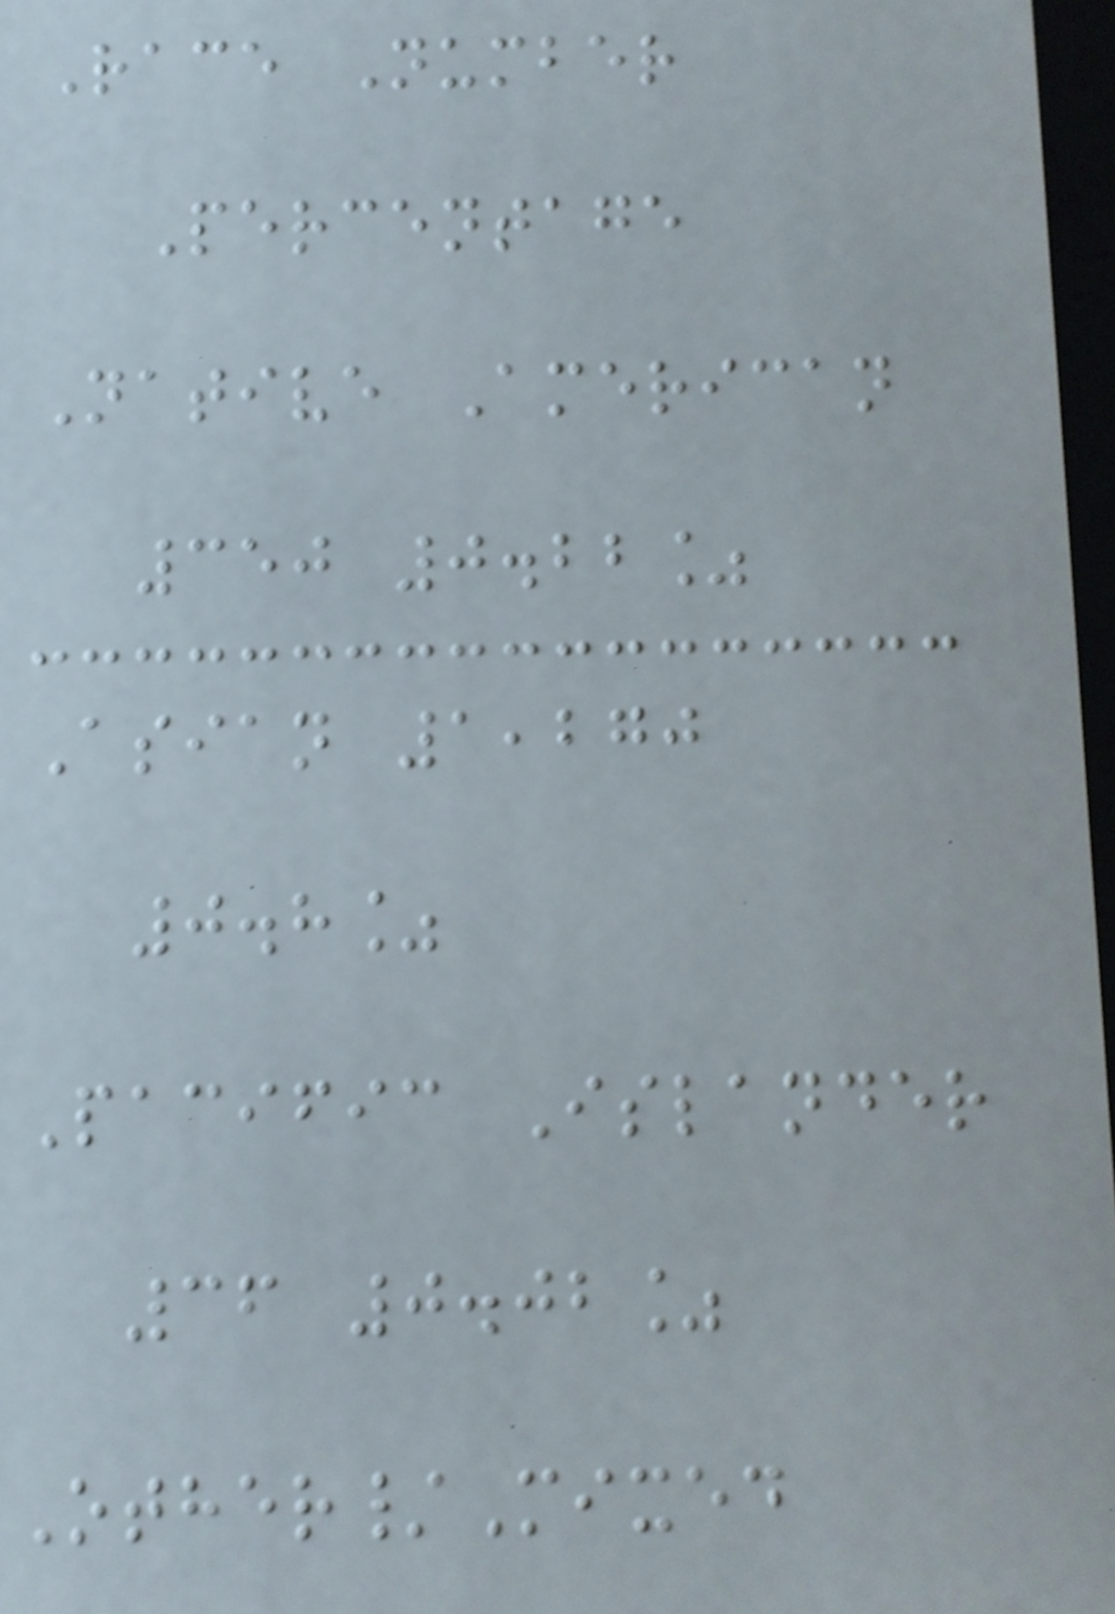Race Number
Percentage
Native American
350 0.22%
Asian 1,270
0.8%
Pacific Islander
36 0.02%
Other/Mixed
